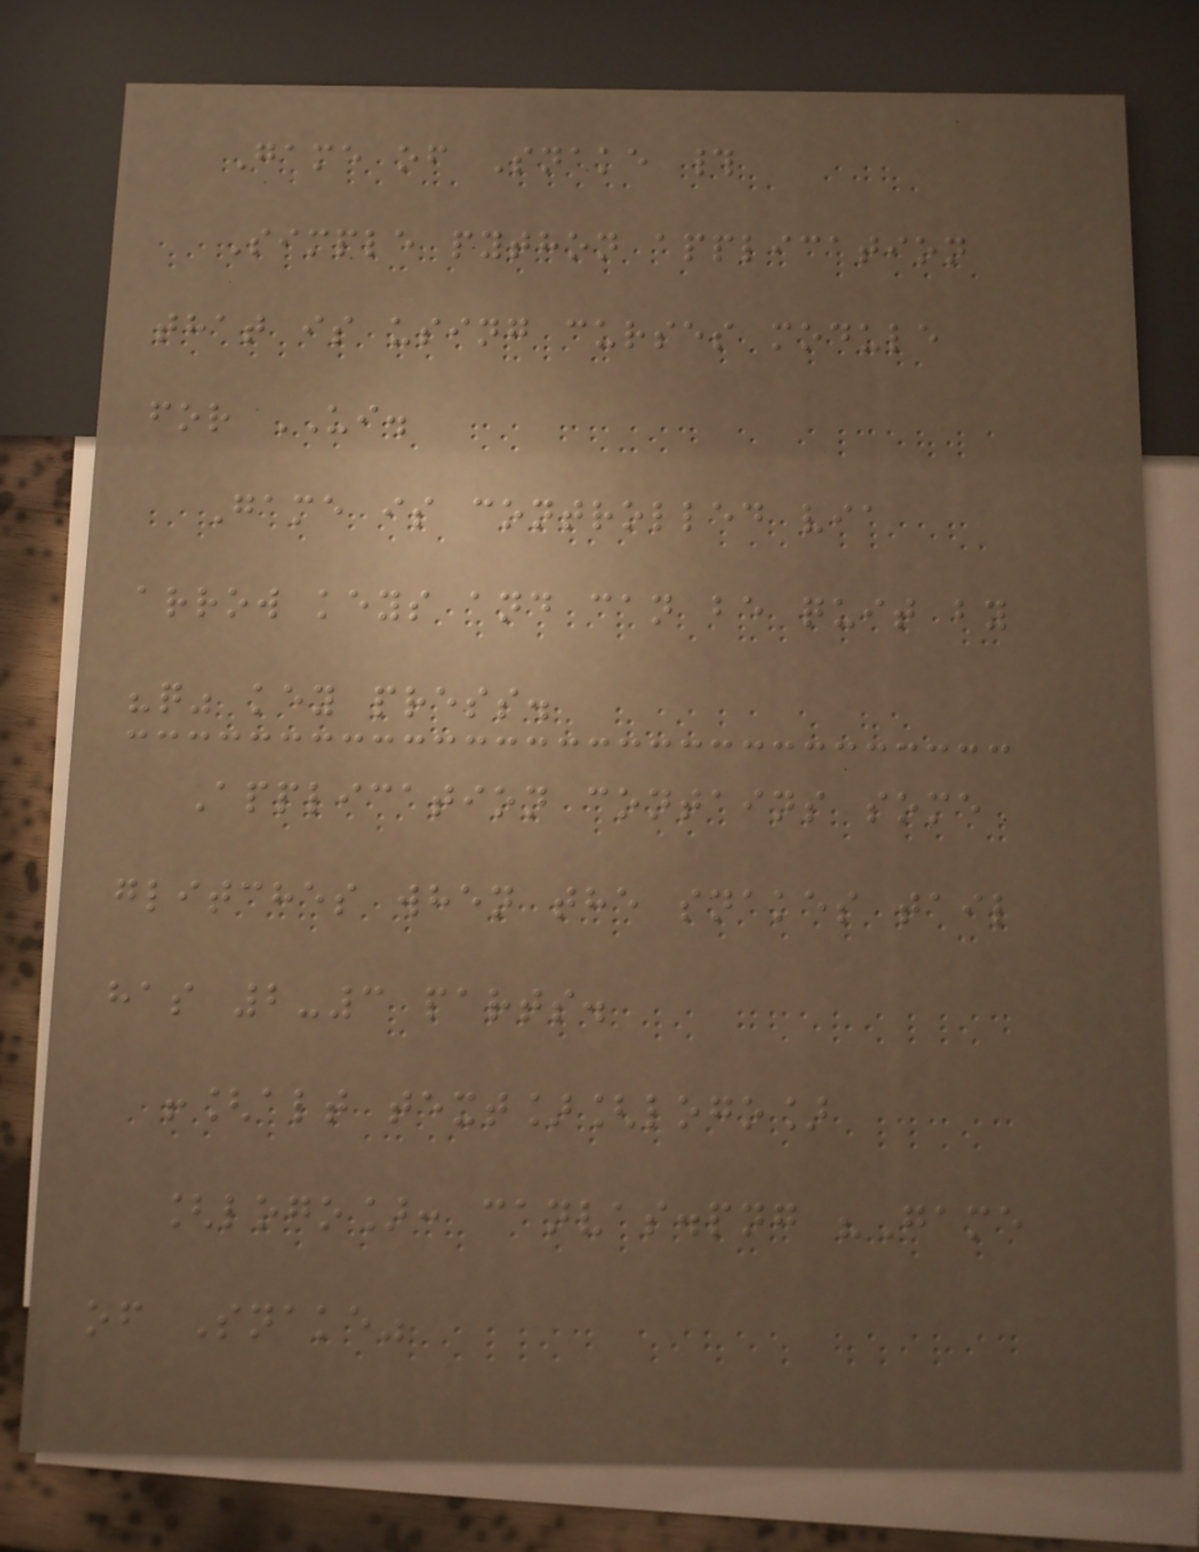Game of Snake #
Simple python application
that is using curses module
for UI.
Game is controlled via
arrow keys and can be quit by
"q" key press.
Application contains some
glitches when the snakes tail
has 2-3 parts.
![alt text][logo]
[logo]: canvas.png "Game
of Snake"
